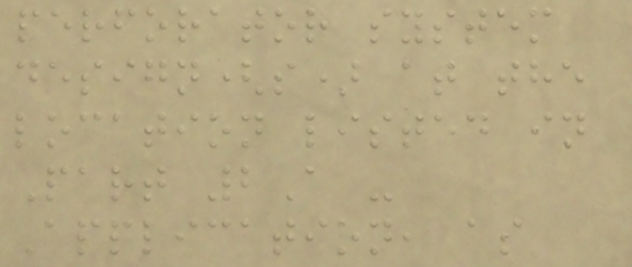perforator system
design(s) at the
location listed in
Part 2A -
Application, as
